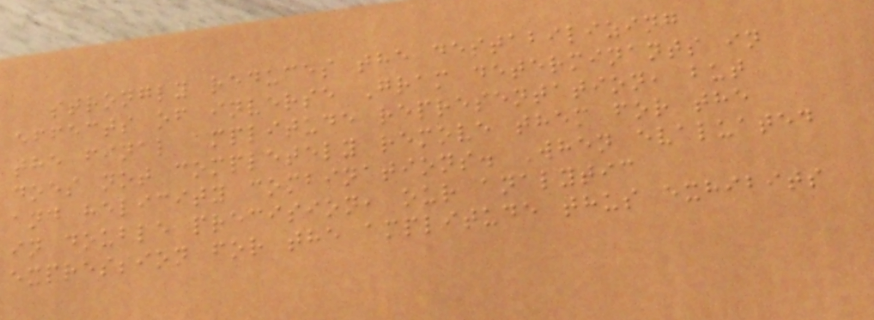strongly reduces the destabilizing
effects of inverse Gram determinants in
the final amplitude representation, but
does not completely remove them for the
and helicity combinations. When evaluated
in double precision, our analytic
expression for the amplitude thus exhibits
